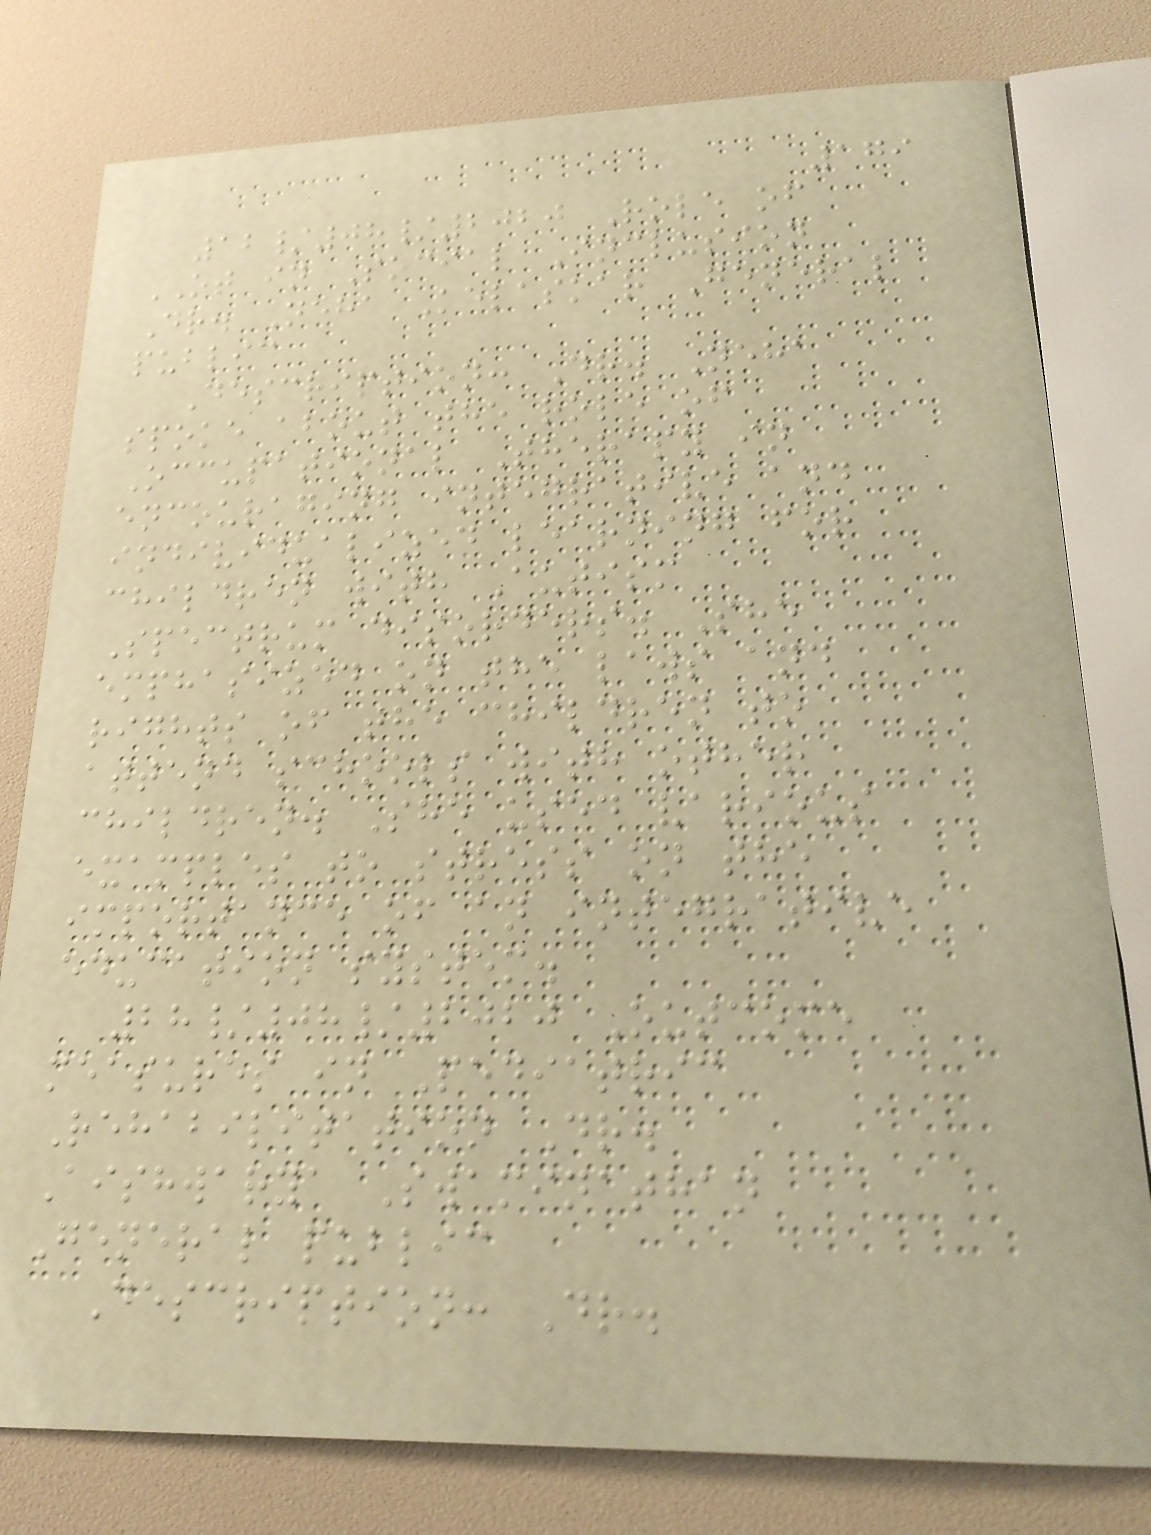179
12/08/2020 Role of
OT in Social Inclusion
Dr. Neha Kelaskar General
public
Description: Dr. Neha
spoke about the role of
Occupational Therapy in
encouraging integrative and
individualized learning for
children with Autism
Spectrum disorders. She
emphasized on the laws and
rights of the children to
attend schools with other
children. She used various
examples to stress on the
importance of an integrative
education system.
28/08/2020 Outcome
measures in Pediatric
Rehabilitation Dr.
Aishwarya Swaminathan
General public
Description: Dr.
